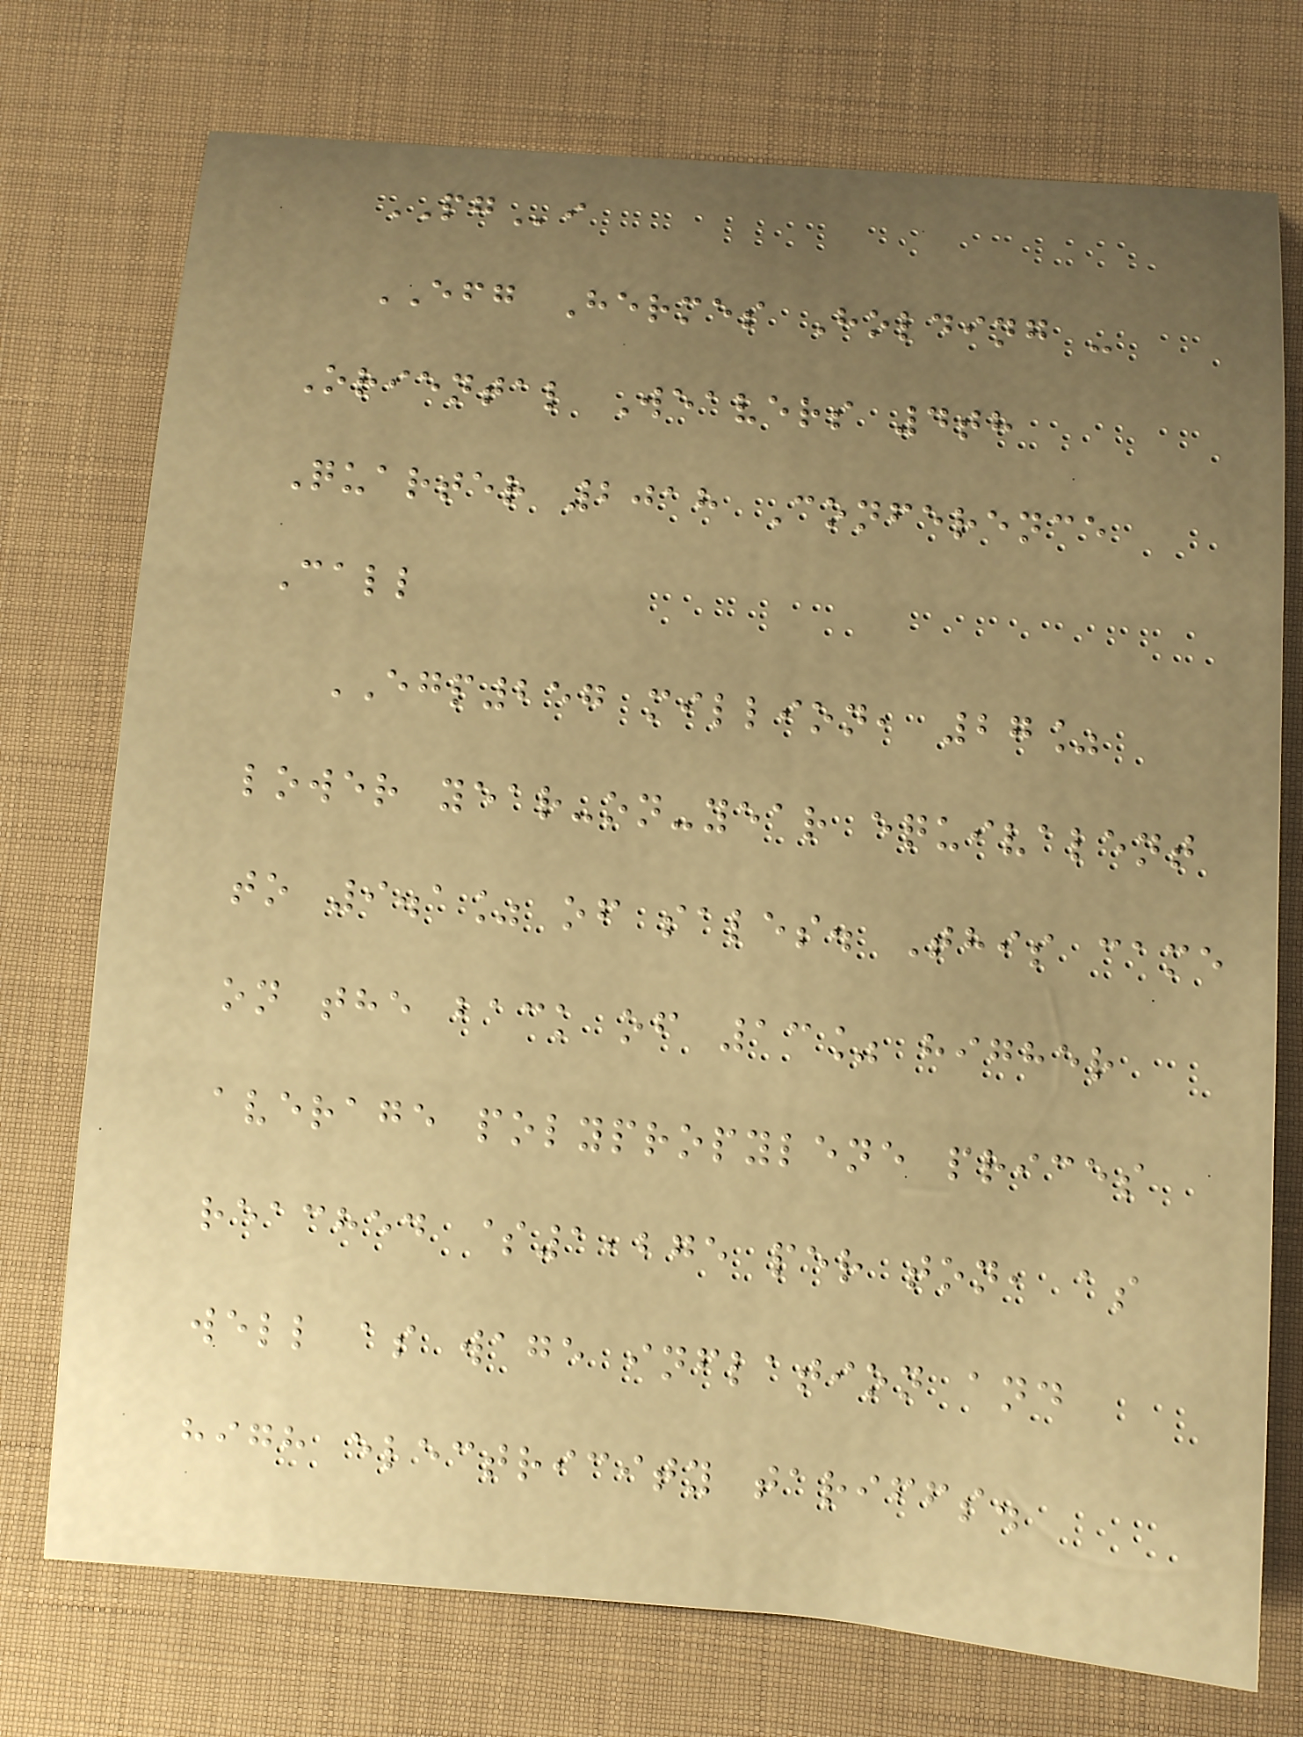PGi
EFG Hermes Holding -
Oriental Weavers 4th
Quarter 2018 Conference
Call
EGP257 million, 27%
lower year-on-year equivalent
to 9.1% of sales. This came
on the back of 13% higher
average polypropylene prices
reached $1,275 per ton, as
well as wage inflation and
high electricity tariffs.
